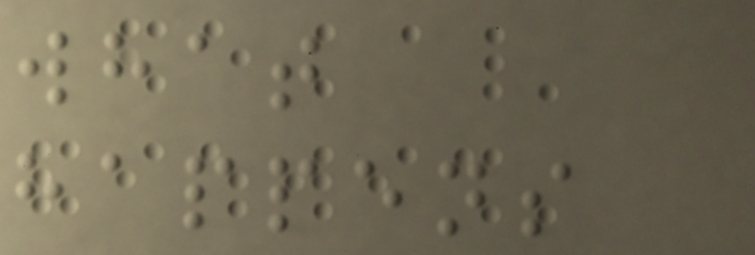what
happens
